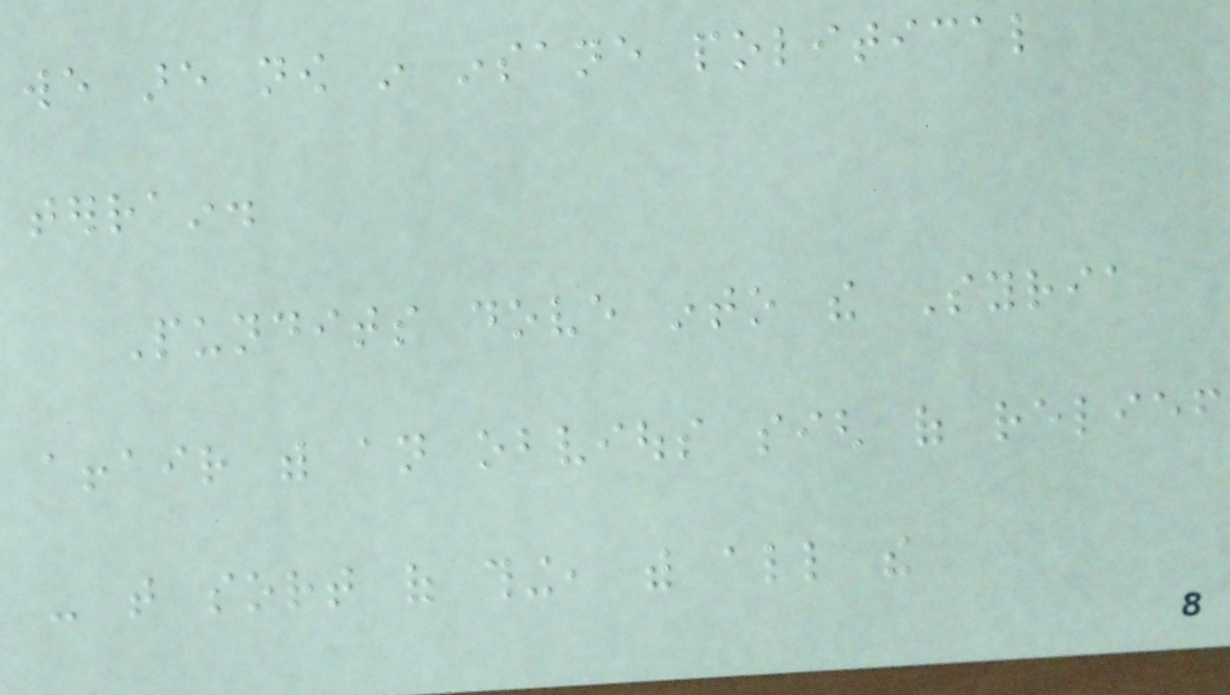we are now in insane political
terrain.
Pundits dove into the Syria
affair with an obvious sigh of relief
- that sort of thing, with all the
